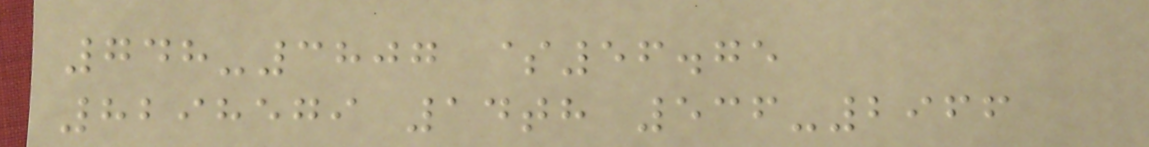748-3807 $56.75
8298579 14th 536-2966
